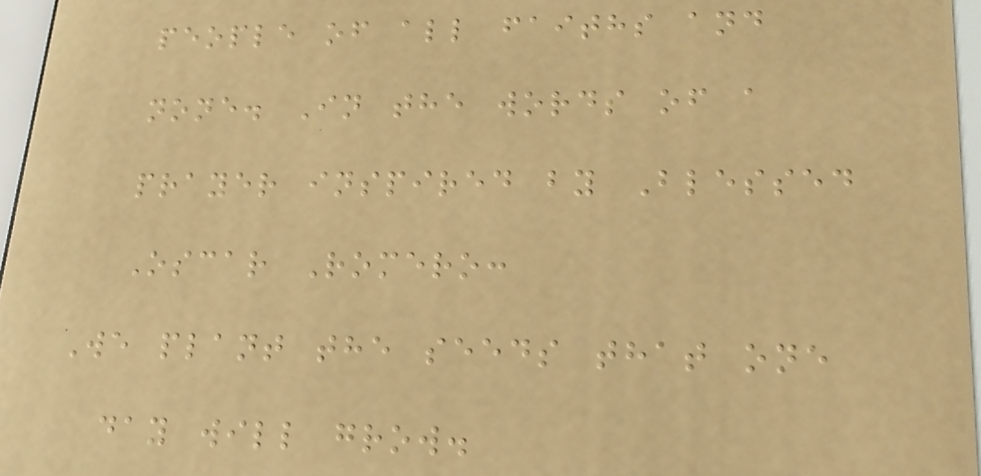people of all faiths and
none. In the words of a
prayer inspired by Blessed
Oscar Romero:
We plant the seeds that one
day will grow.
